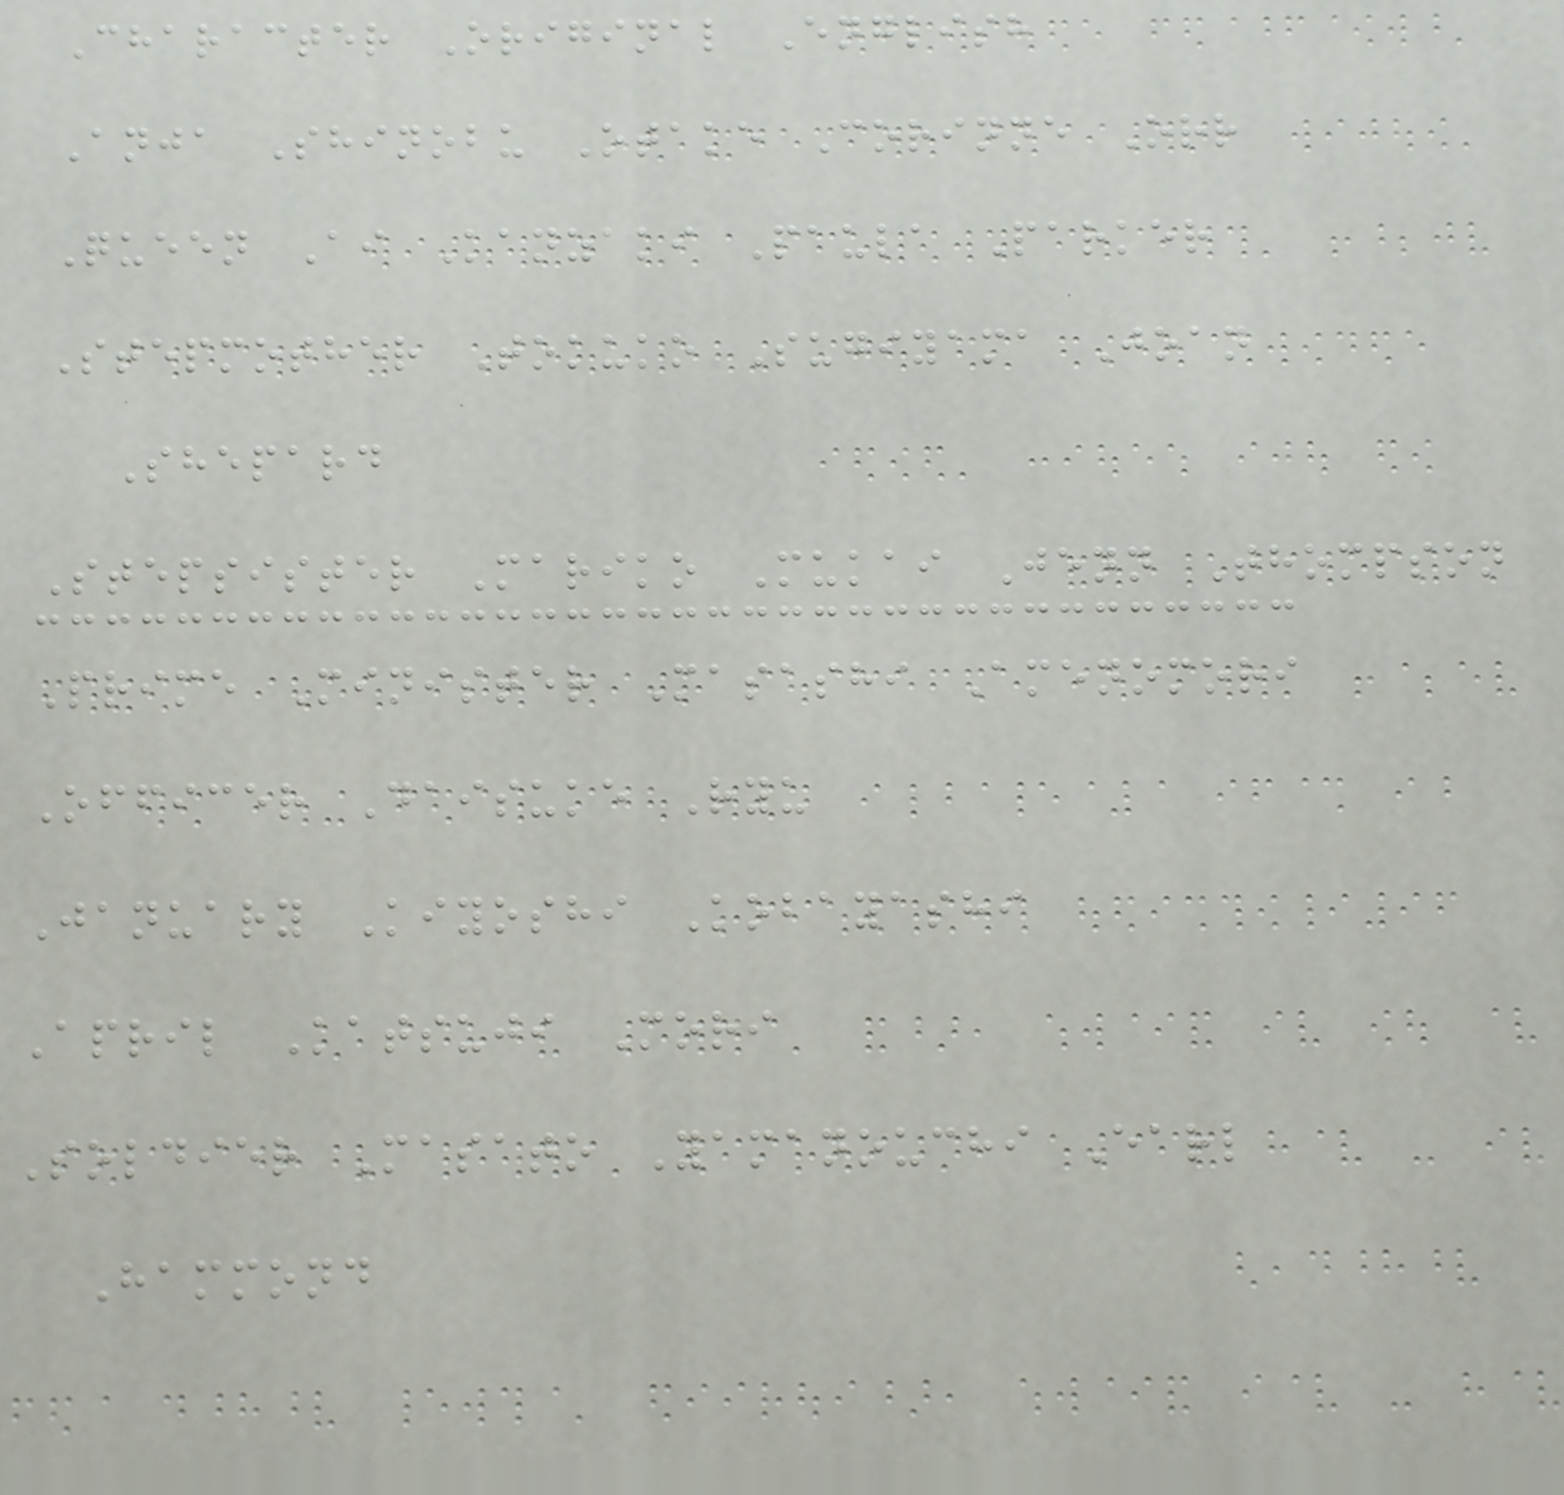Character Original English
Anja Shinobu Otake Corinne Orr
Queen Ai Kanzaki Paula Parker
Stepmother Tokuko Sugiyama Joan
Shepard
Stepsister Mariko Mukai Jenn Thompson
Prime Minister Masashi Amenomori
Officer Daisuke Ryu
January Kiyoshi Kobayashi
April Katsuji Mori
Soldier Masato Yamanouchi Earl
Hammond
